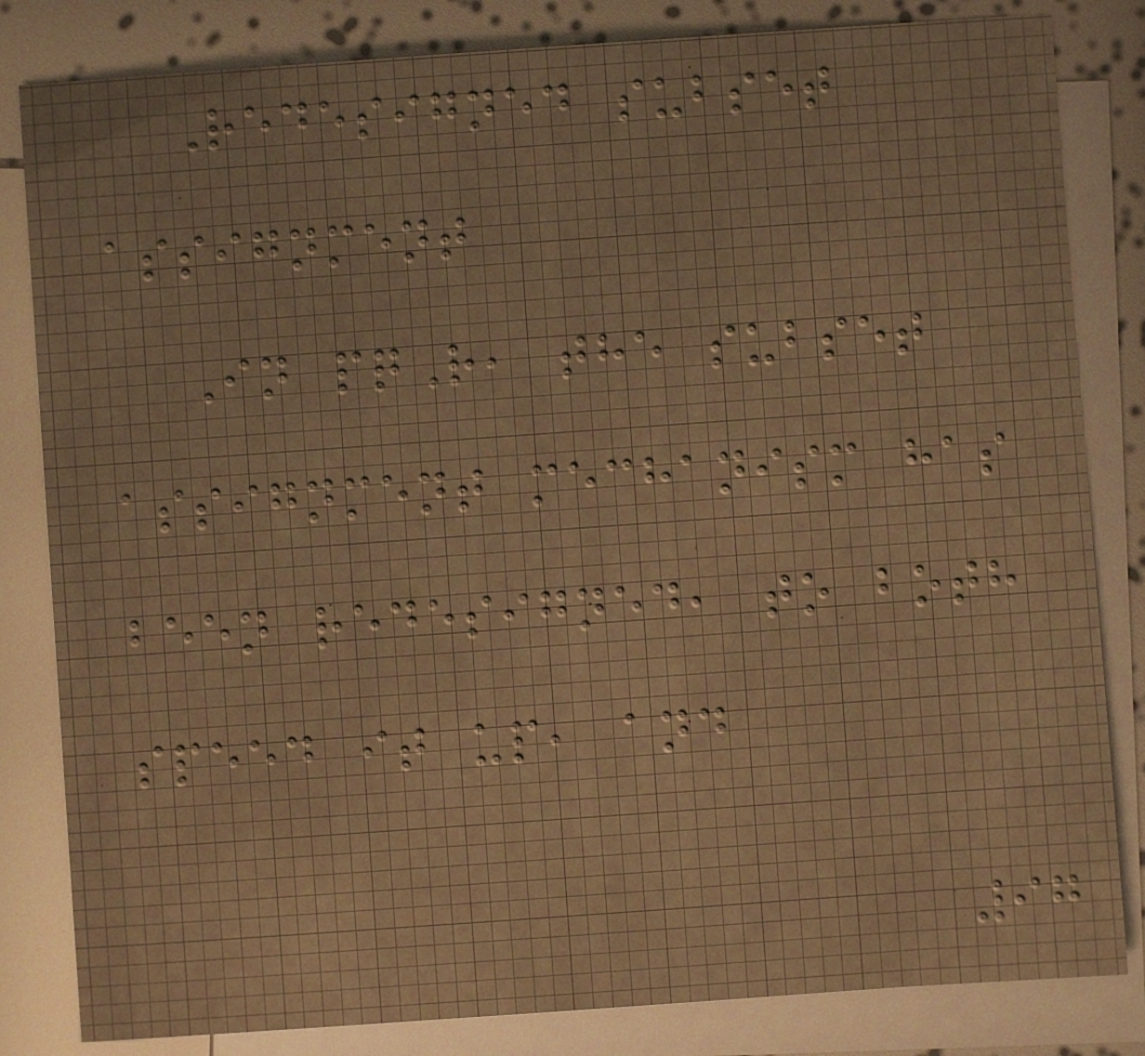Redesigned subset
assignment
In pqR, the subset
assignment mechanism has
been redesigned, to both
speed it up, and
97
